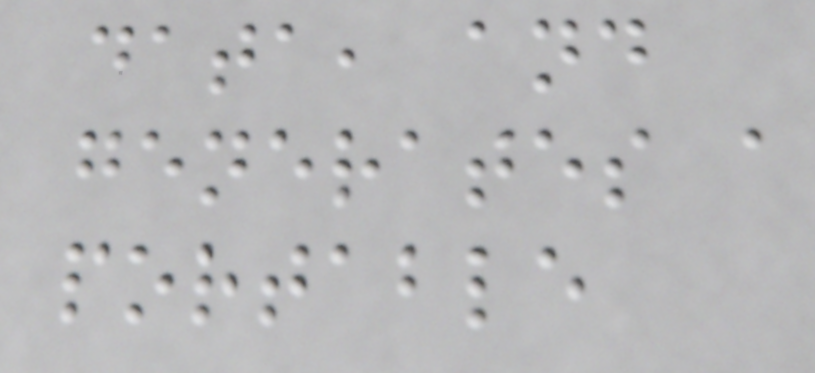data, and
generates a
portable
